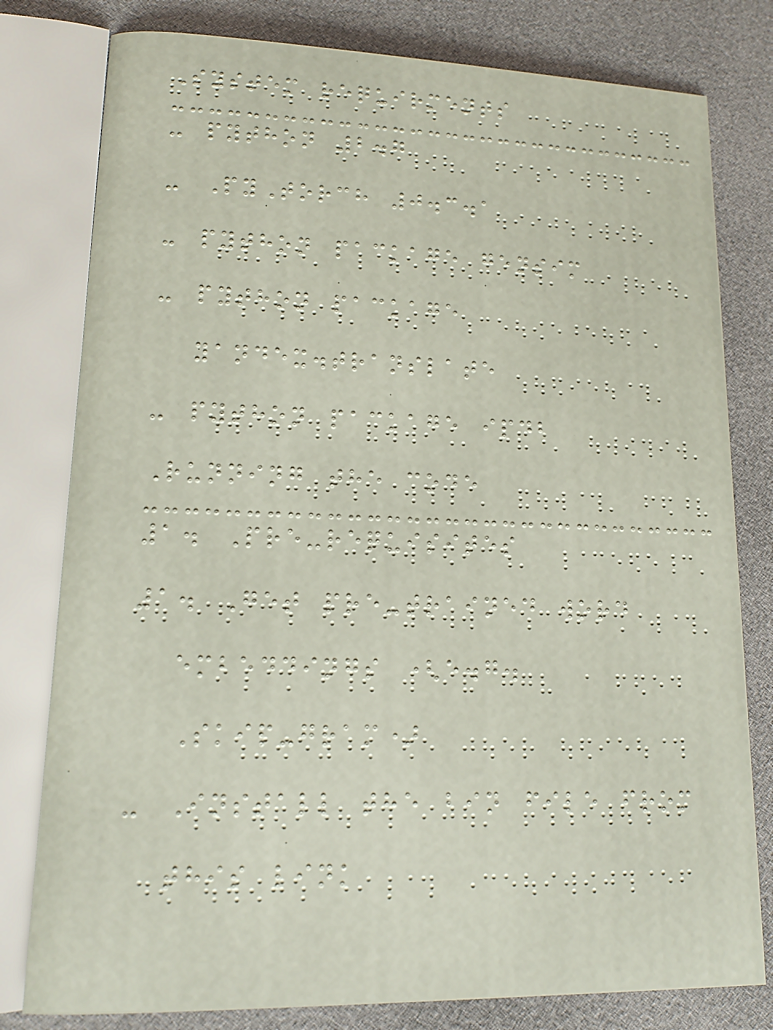System requirments
- python 2.7
- PyTorch 0.3.1
- python package gensim
- python package
yandex.translate
- python package ipdb
Running the code
1. Pre-requisites
1. Get pre-trained word
embeddings (e.g.
Skip-gram)
- Install the bin file from
this link
